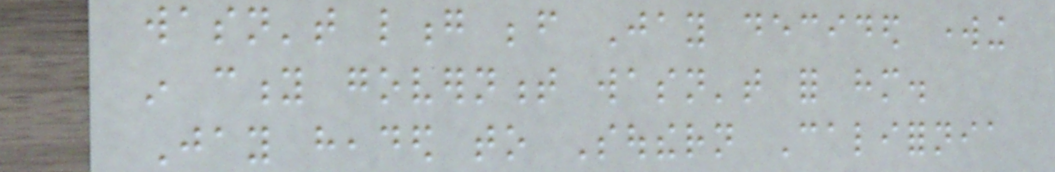wasn't long before Jay decided working
in city government wasn't for him.
Jay headed to Southern California
